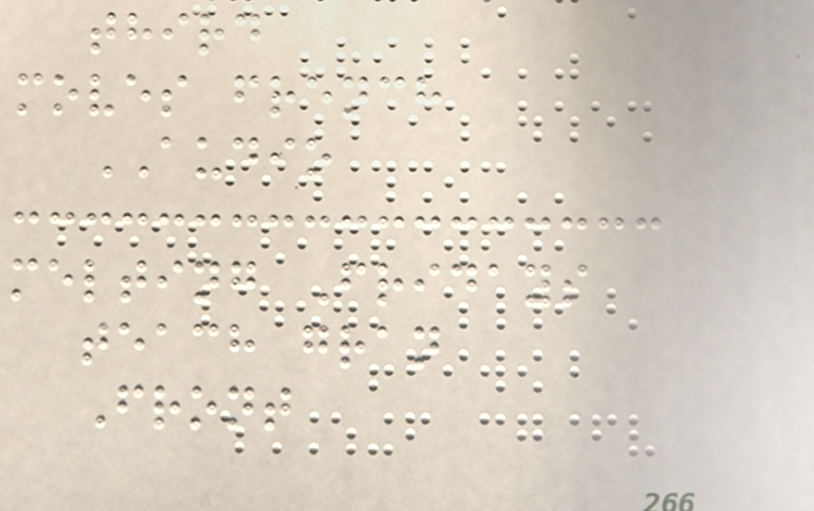third
moves french
AUDIO
melting Fridays
teach gran
Front
